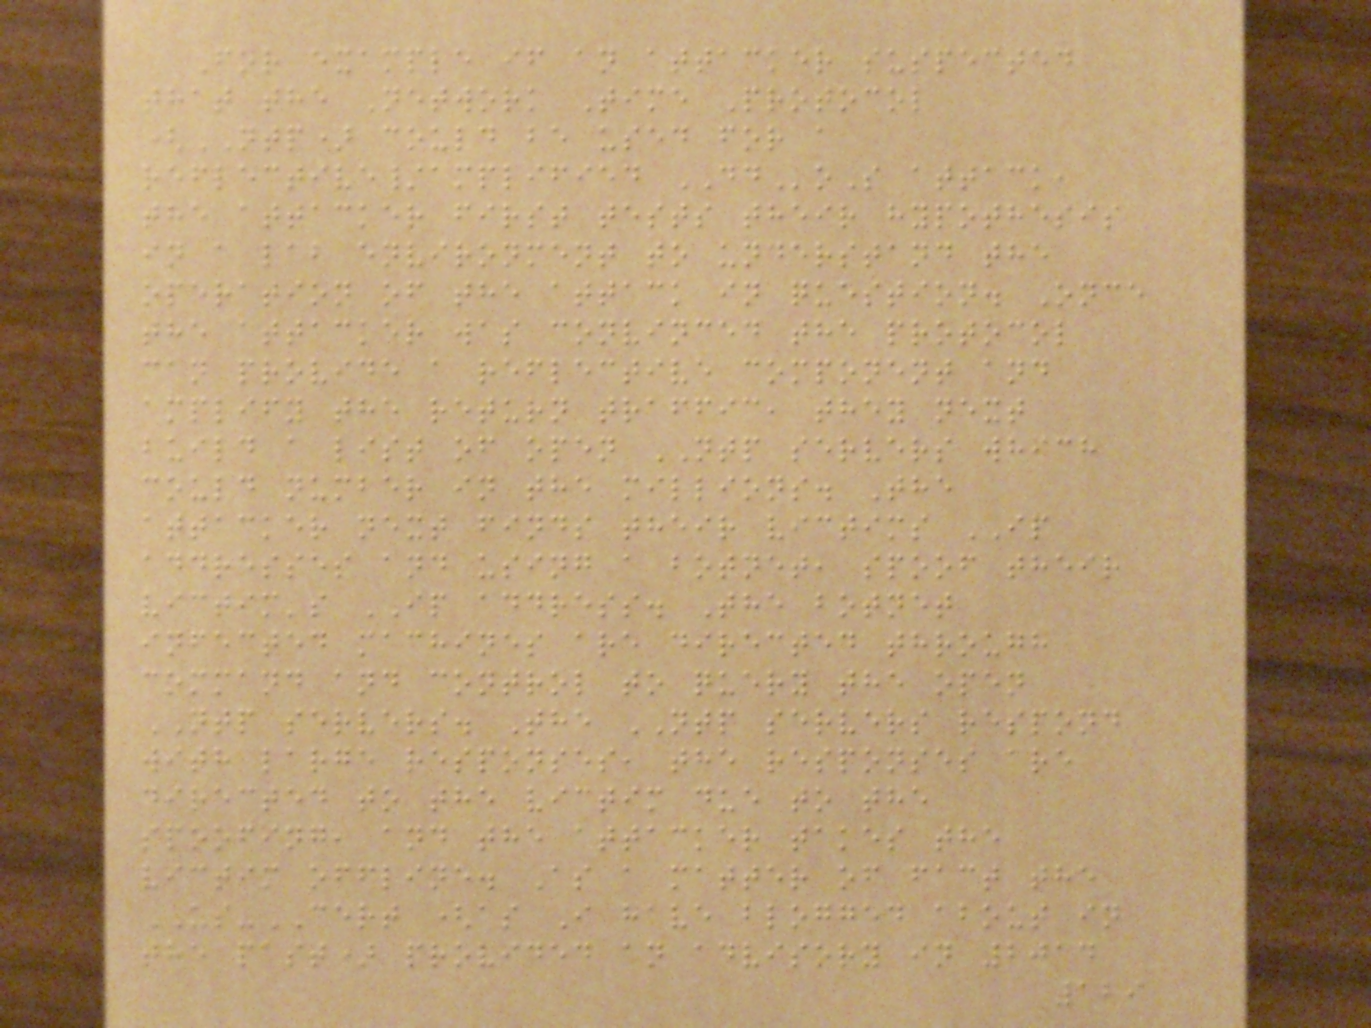For example if an attacker suspected
that the Network Time Protocol
(NTP) could be used for a
reflective/amplified DDoS attack,
the attacker first tests their hypothesis
in a lab environment to understand the
operation of the attack in question. Once
the attacker was convinced the protocol
can provide a reflective component and
amplify the return traffic, they next
build a list of open NTP servers which
could number in the millions. The
attacker next finds their victims IP
addresses and using a botnet, spoof their
victim's IP address. The botnet
infected machines are directed through
command and control to query the open
NTP servers. The NTP servers respond
with large responses, the responses are
directed to the victim due to the
spoofing, and the attacker takes the
victim offline. As a matter of fact the
US-CERT (as I have blogged about in
the past) provided an advisory in 2014
129
